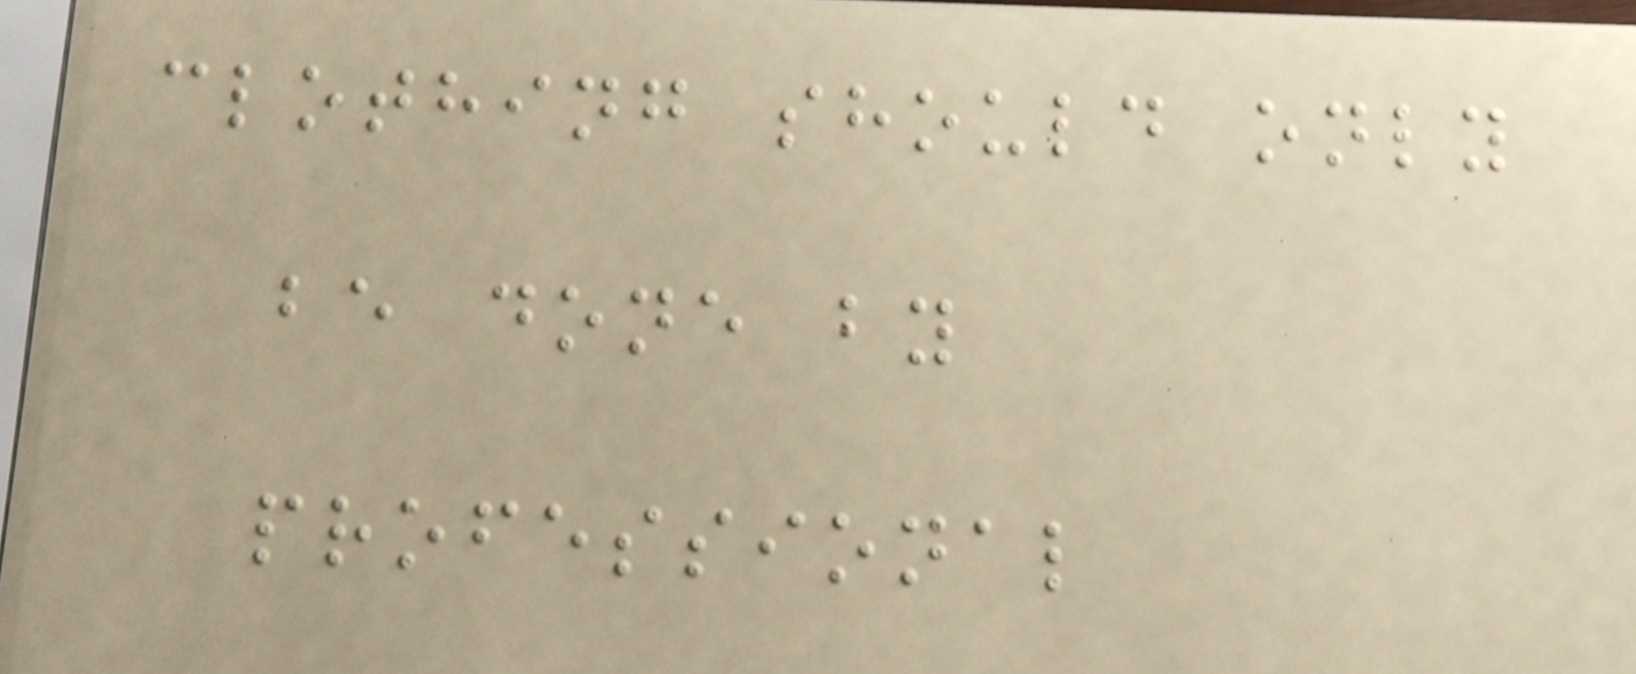clothing should only
be done by
professional
